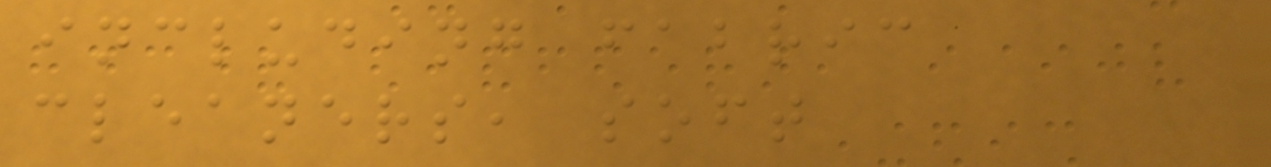including fabric
cleaners, soft
